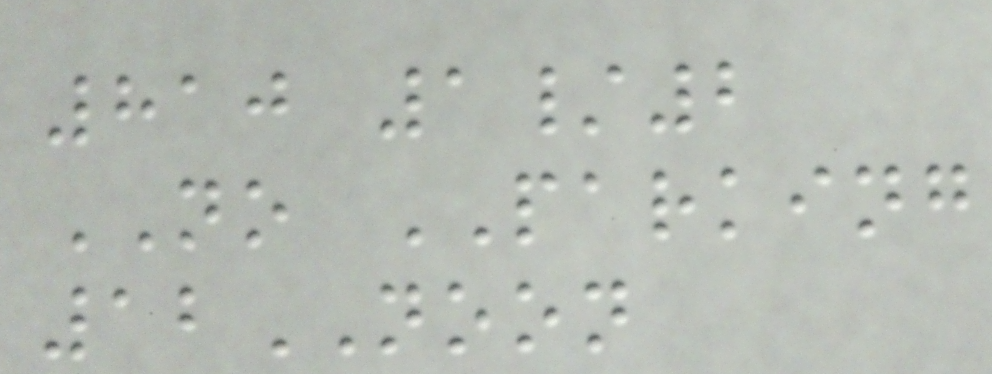810 1/2
NO PARKING
12NOON
